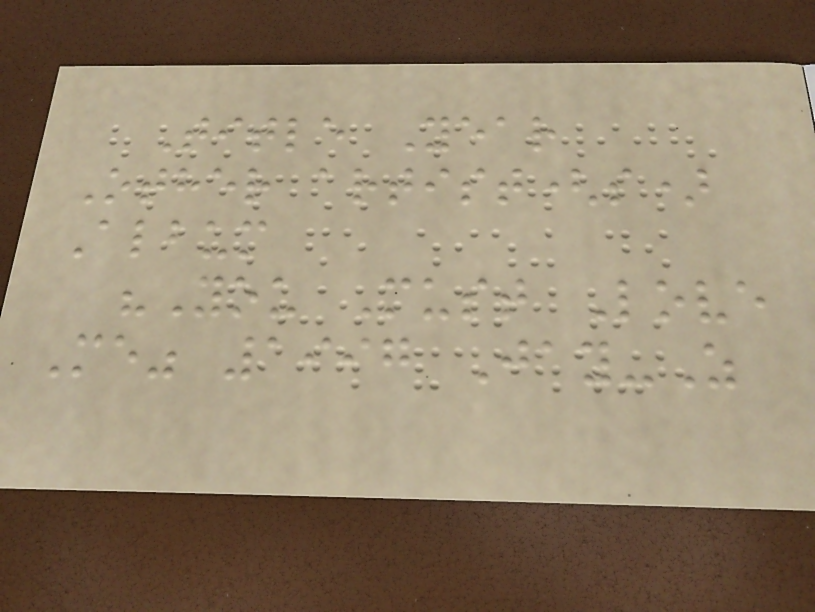Title Year
Other artist(s)
Album
"You Must Love
Me" 1997 Jay-Z
